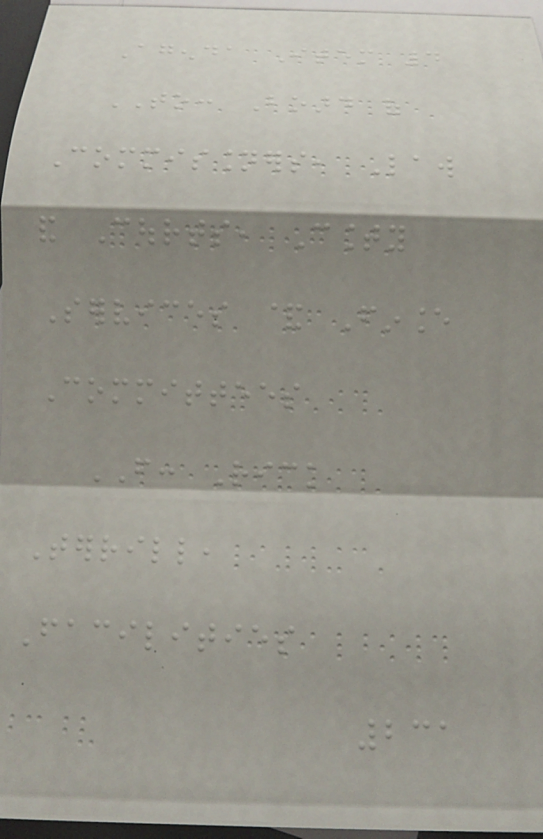Agenda Item 4
TO: Board of
Commissioners, Law
and Courts, County
Services & Finance
Committees
FROM: Rick
Terrill,
Facilities
231
